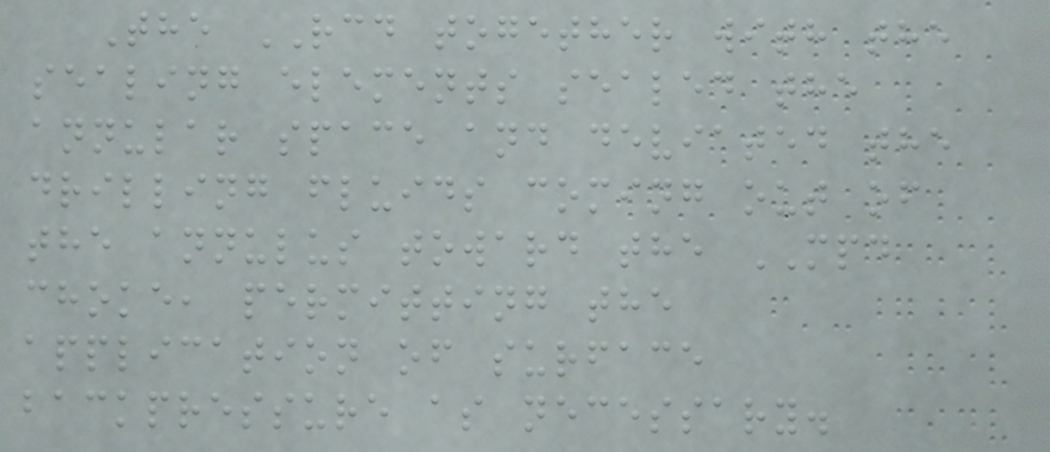The RCD together with the
sealing elements sealed the
annular space and deviated the
drilling fluids coming out of
the annulus toward the MPD
choke, permitting the
application of surface
backpressure as necessary.
